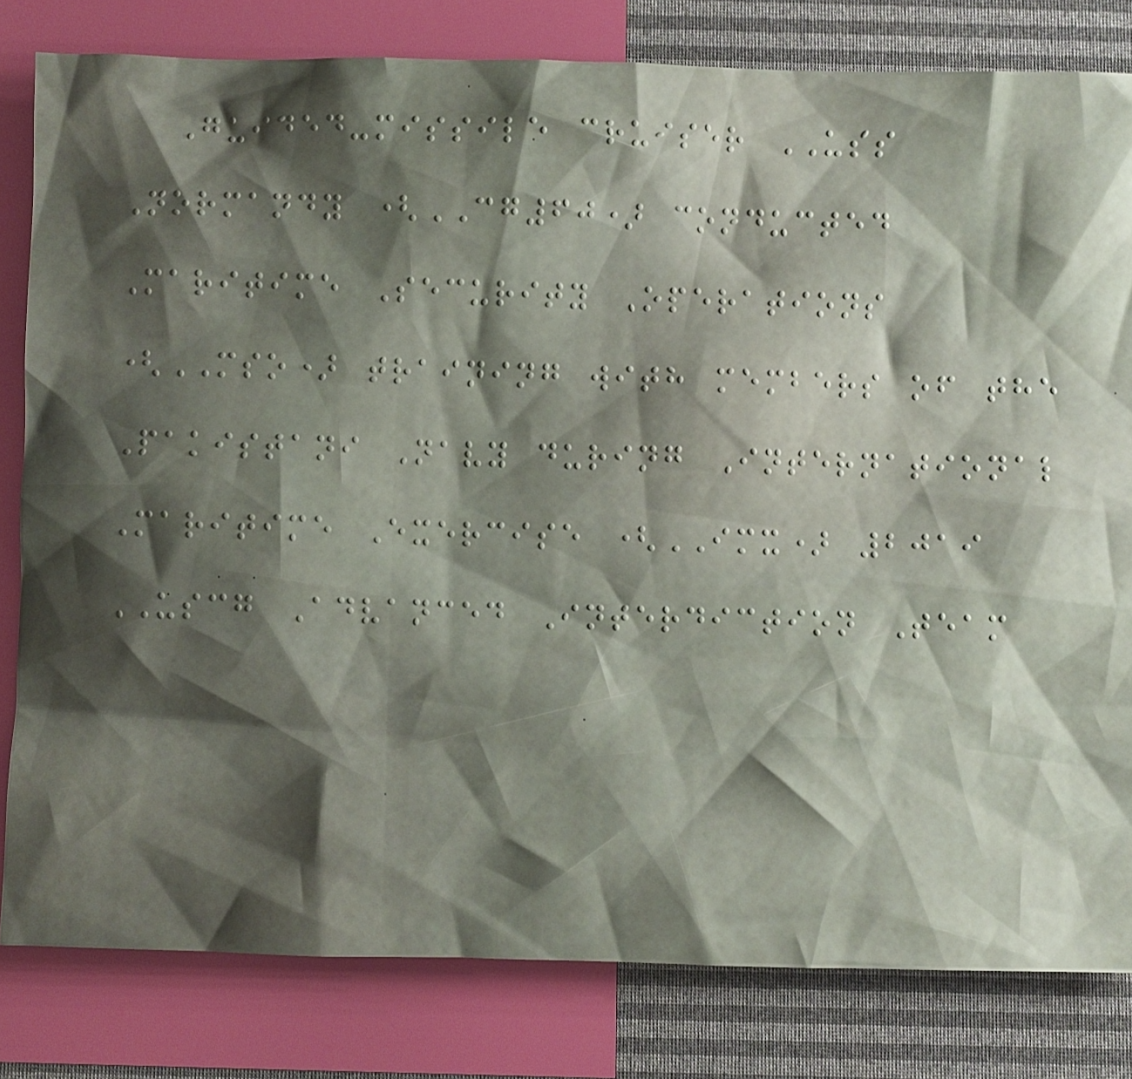Guided-missile cruiser USS
Normandy (CG60) conducted
Maritime Security Operations
(MSO) training with members of the
Pakistani Navy during International
Maritime Exercise (IMX) 2019
USCG Advanced Interdiction Team
